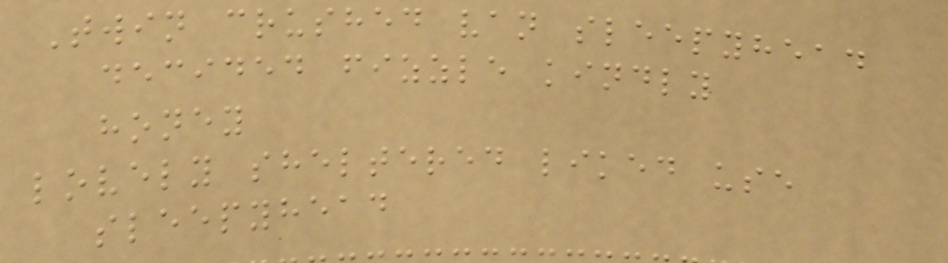Twin crushed van sleepyhead
decided fizzle kindly
honey
lovely sheltered liked use
sleepyhead
